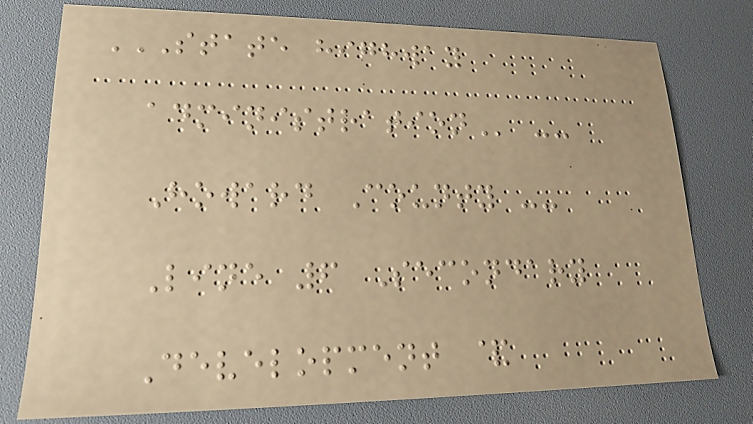STATE HIGHWAY
ADMINISTRATION --
Howard County --
Line 6 Secondary
Development &
